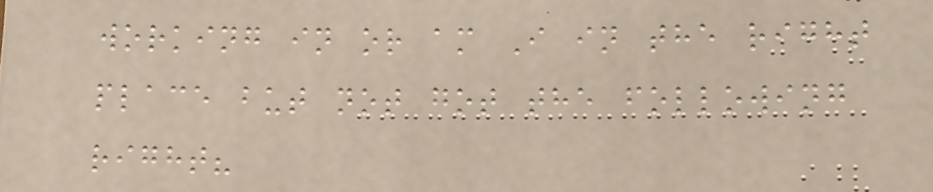working in or am I in the right
place but not got the following
right?
